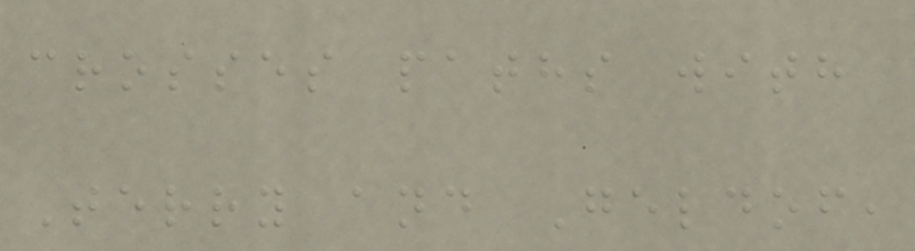crosses paths with
Terry and Geldof,
